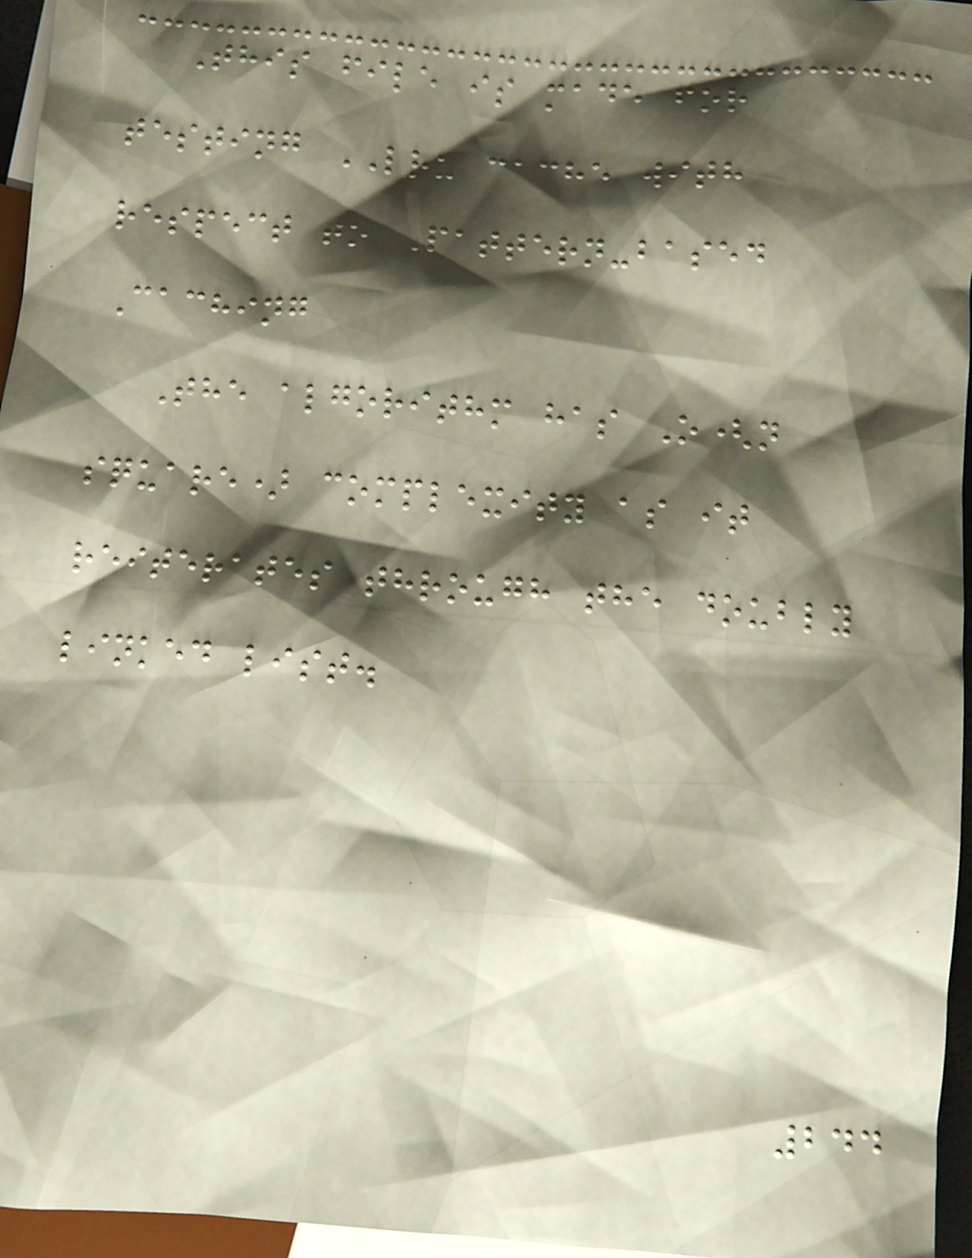This file is made for
testing LRU cache with
respect to Pattern-based
Caching
The algorithm has O(n
square) complexity as it
reiterates through the doubly
linked list.
244
